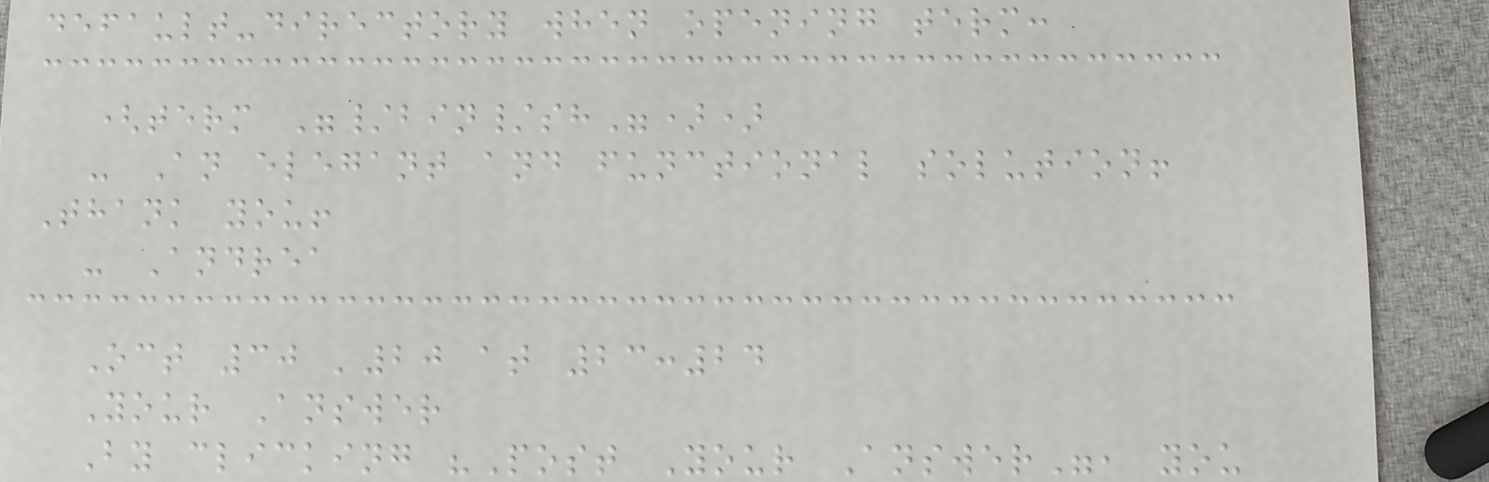default-directory when opening term:
(term "/bin/sh"))
- An elegant and functional solution!
Thank you!
- Andrea
Oct 30 '20 at 23:24
Your Answer
By clicking "Post Your Answer", you
